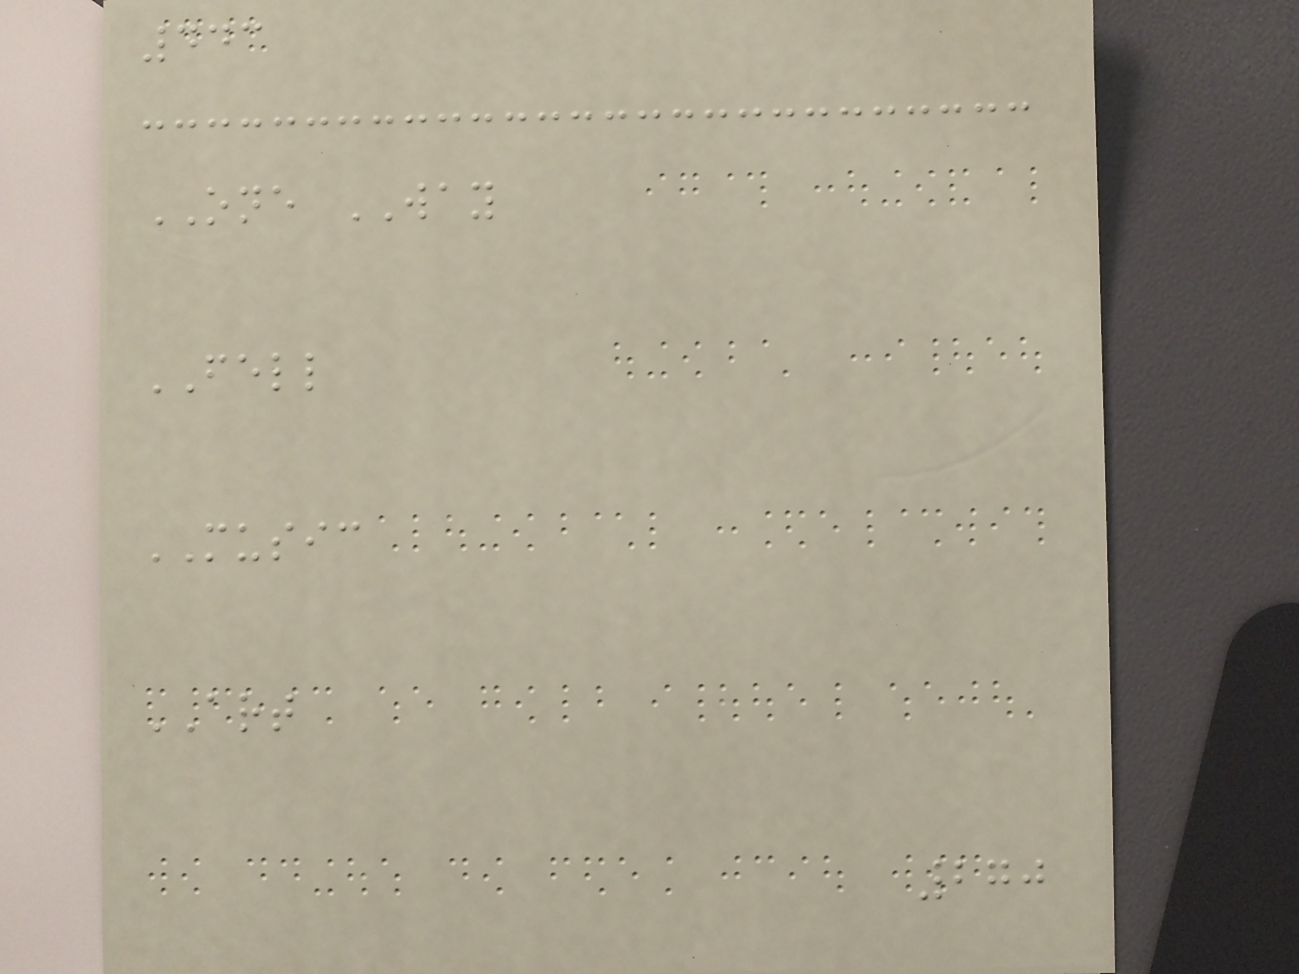443
ONE WAY
FELL
MUSIC
ART
270
